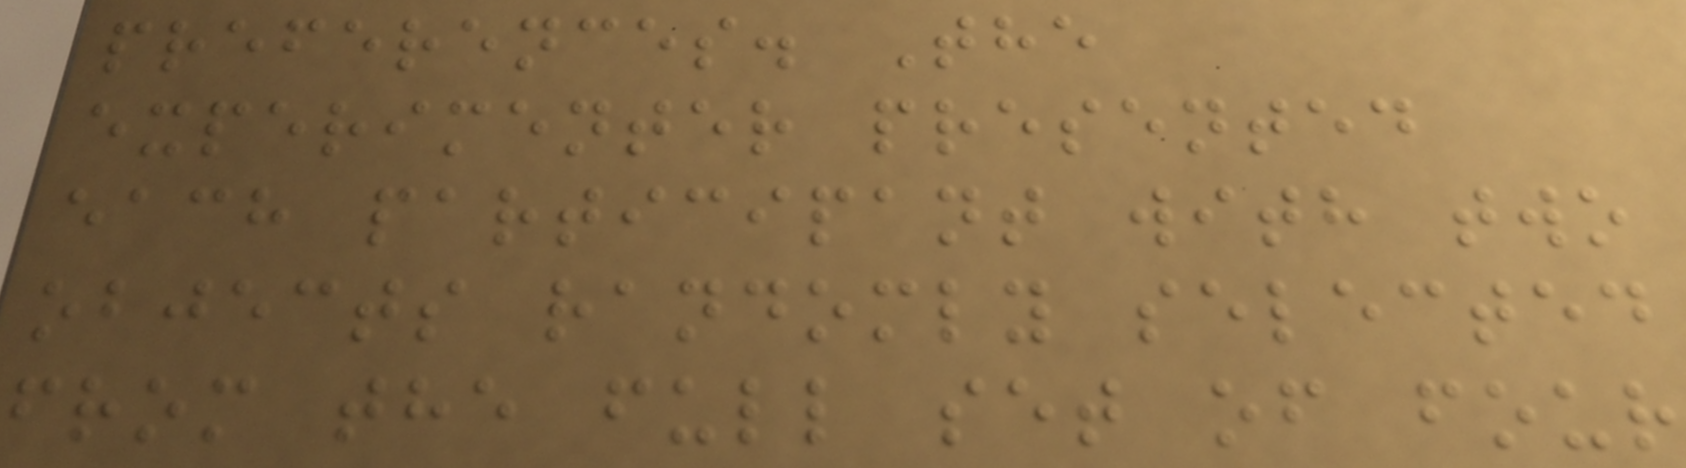preferences. The
experimenter presented
each participant with two
objects randomly selected
from the full set of four
